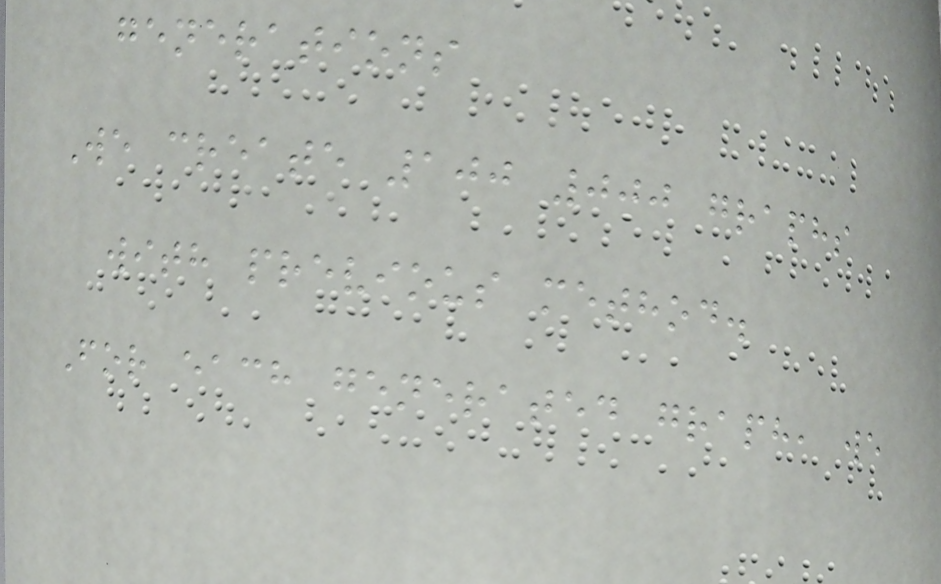generations
We create 100 000 graphs
with previous method.
For each generated graph, we
